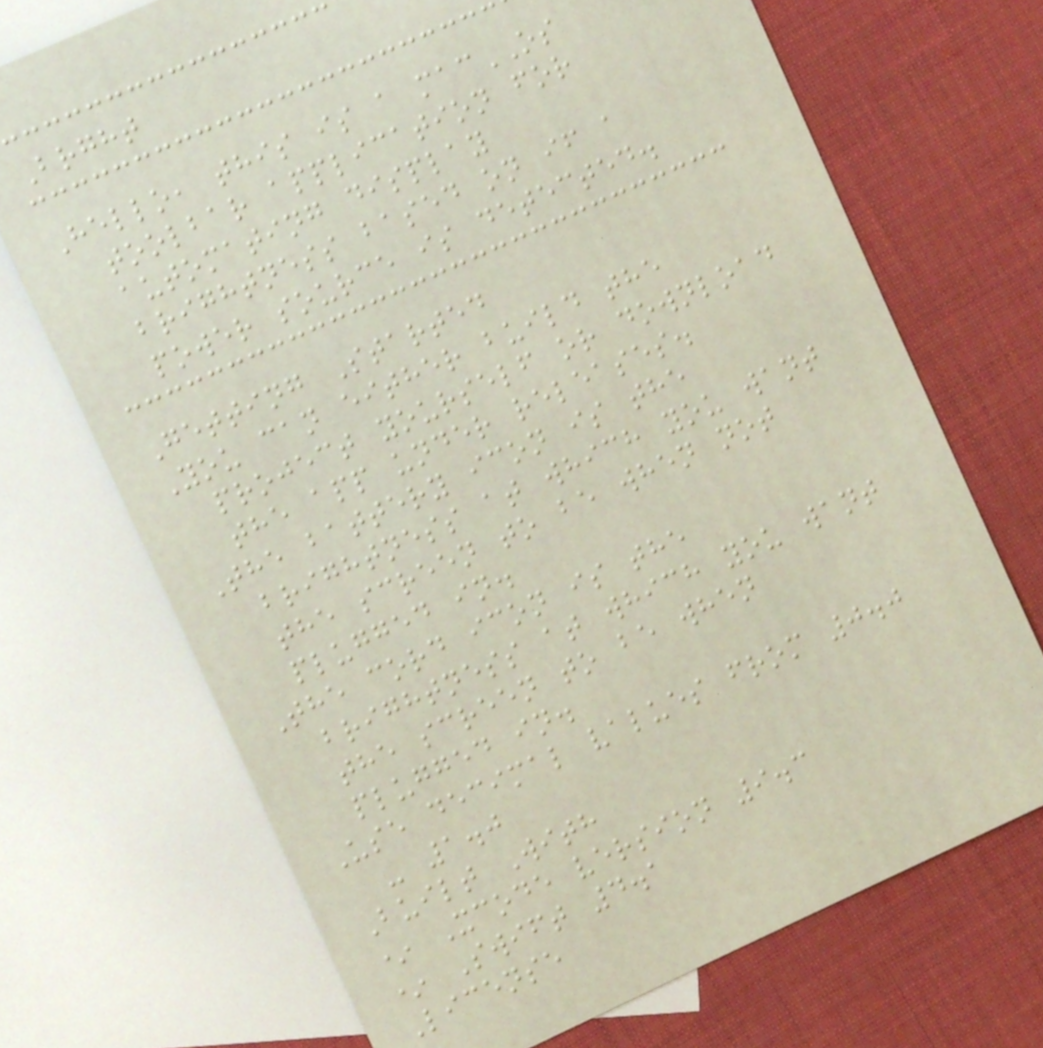Brght
Hello, this is a macOS
toolbar application for
automating display
brightness based on if a
power source is detected.
Getting Started
You can either build the
project yourself or download
the app under releases.
The battery icon is the
brightness at which you want
the screen to be when not
plugged in.
The cord icon is the
brightness at which you want
the screen to be when
plugged in.
Use decimal values from 0.0
- 1.0
Built With
* Xcode version 9.3
* Swift 4.1
License
